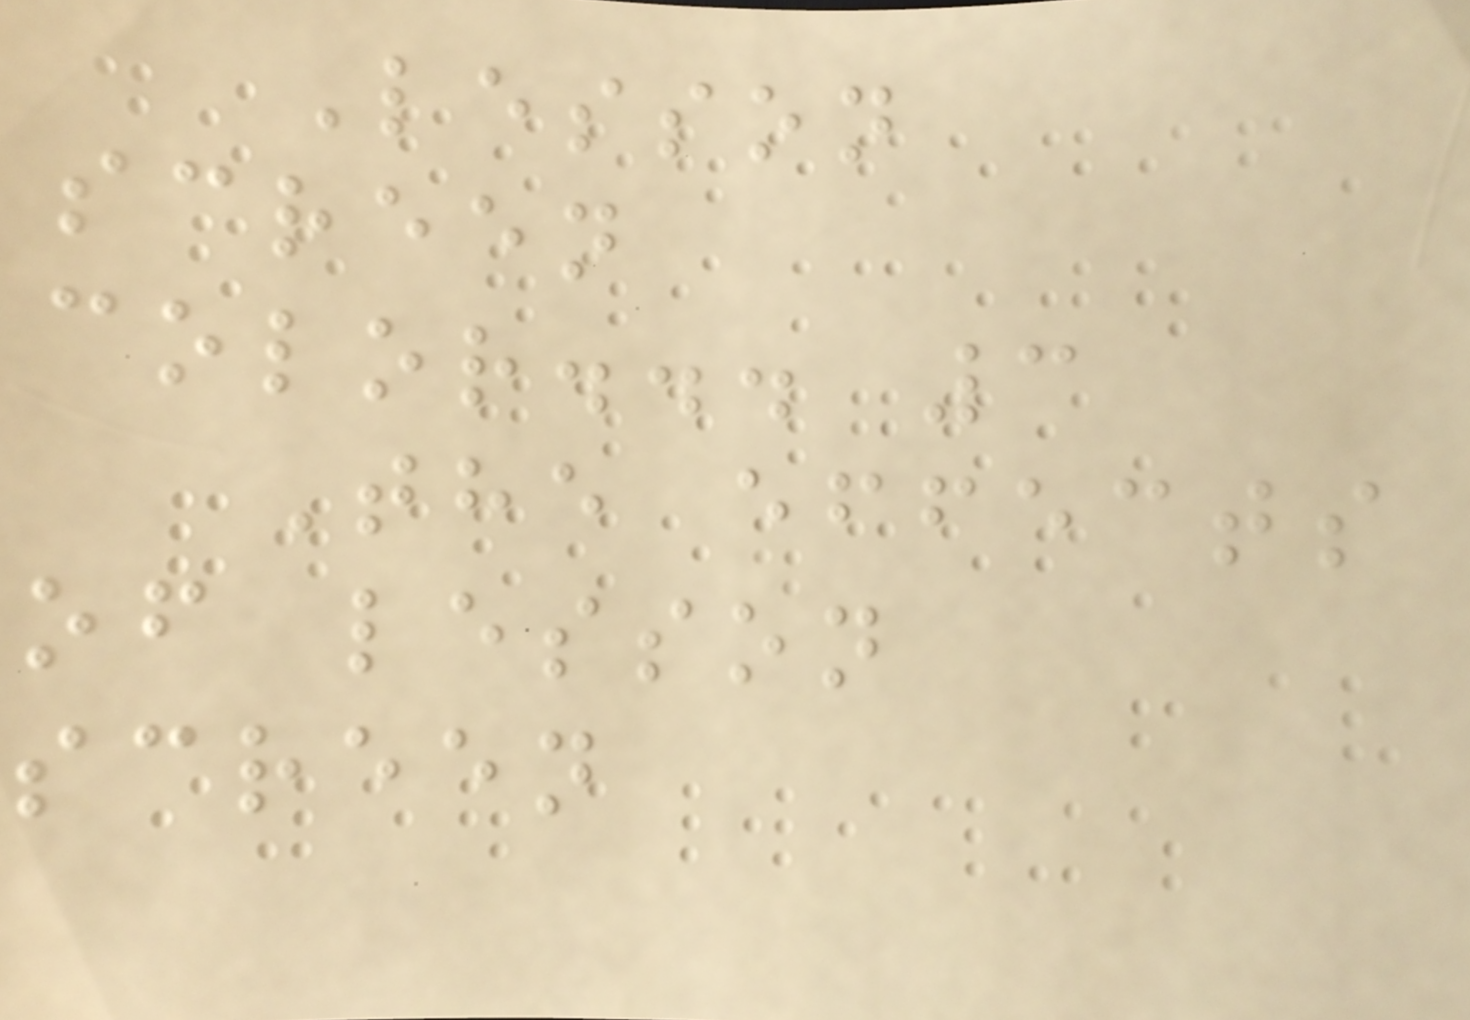Lesson
screen
color... 3
The effects
of lesson
screen
